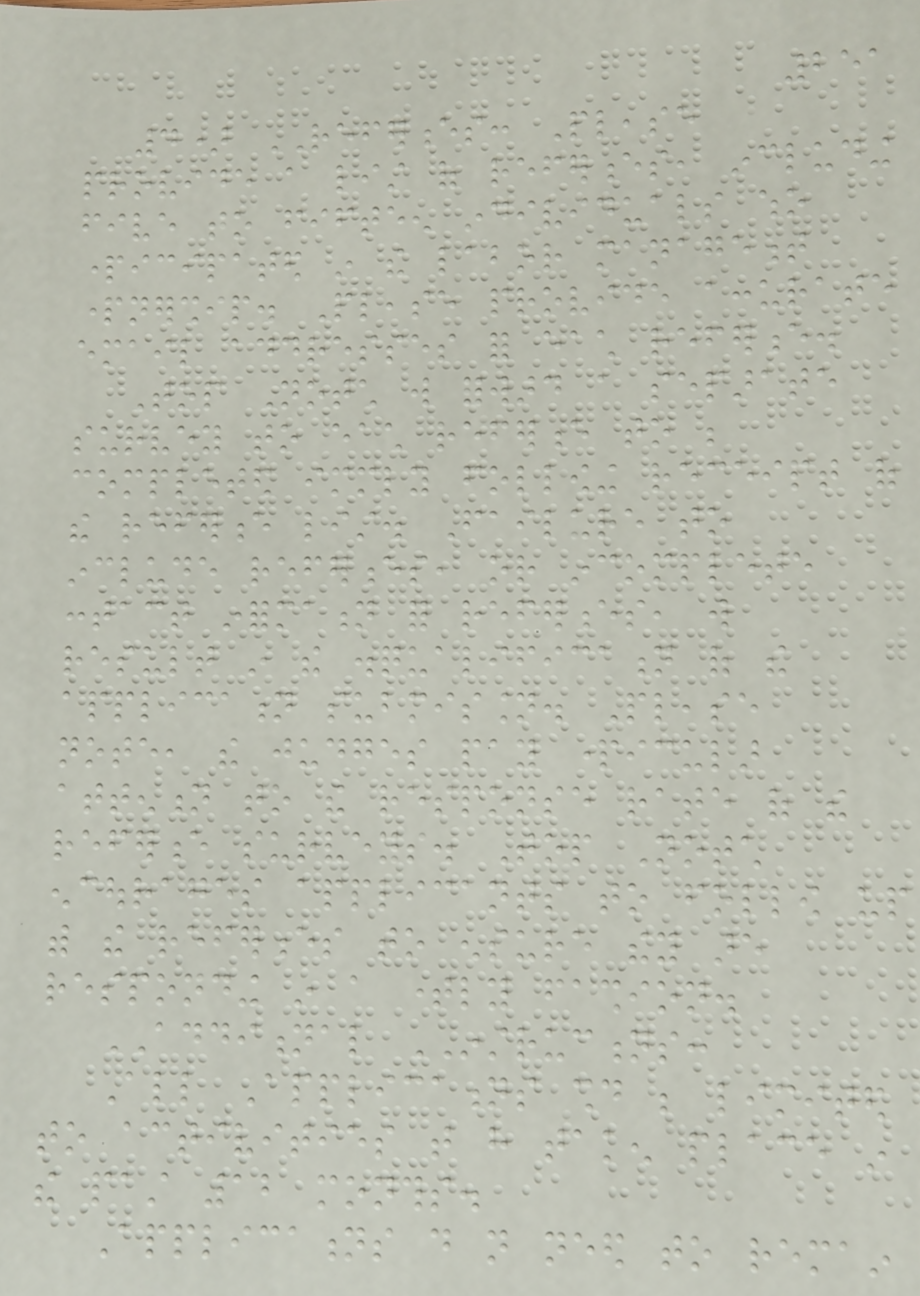251
4) REFERENCES: Please
provide a list of references, including
five to fifteen individuals who
participated in the labor management
partnership. Please provide accurate
email addresses for each reference.
Top Notch will forward a separate
survey to each reference to be
completed immediately following receipt of
the reference list. Failure to
include references, or incomplete
contact information for references, will
result in the disqualification of the
application submission. Please
note, the judges pay particular
attention to the response rate of the
reference surveys. Top Notch
encourages applicants to follow up
with the references to ensure they are
responding in a timely fashion.
ADDITIONAL INSTRUCTIONS:
All Applications should be limited
to activities that have taken place in
the past 12 months.
Applications do not need to remain
